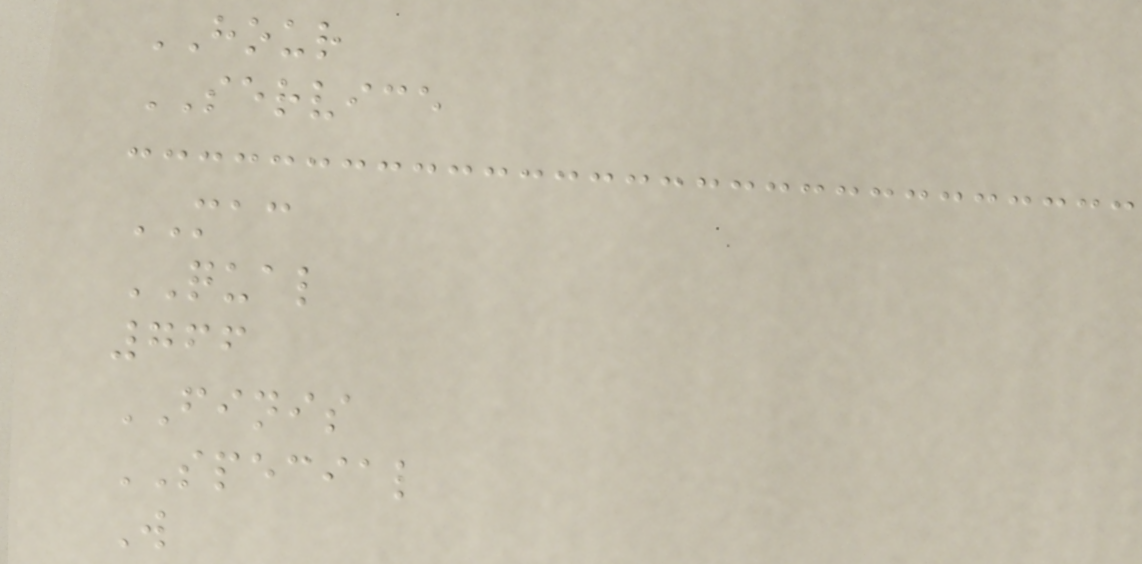HOUR
SERVICE
MAC
QUAL
766
FINIS
SPECIAL
W
